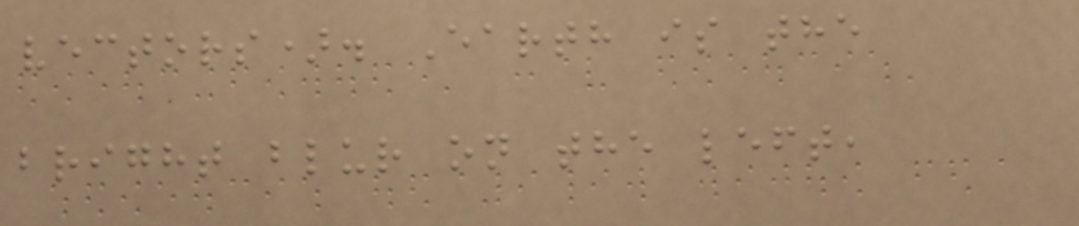vectors). Earth is the
bright blur on the left,
